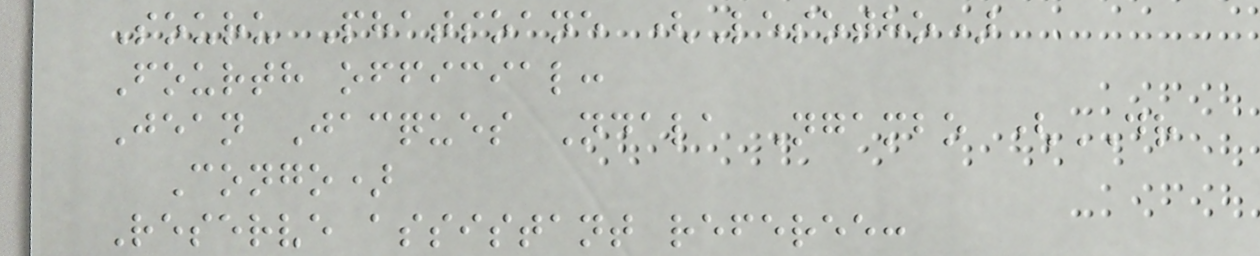Souru Phatsoane (Lesotho)
Fourth official:
Jean Jacques Ndala Ngambo (DR
Congo)
Reserve assistant referee:
